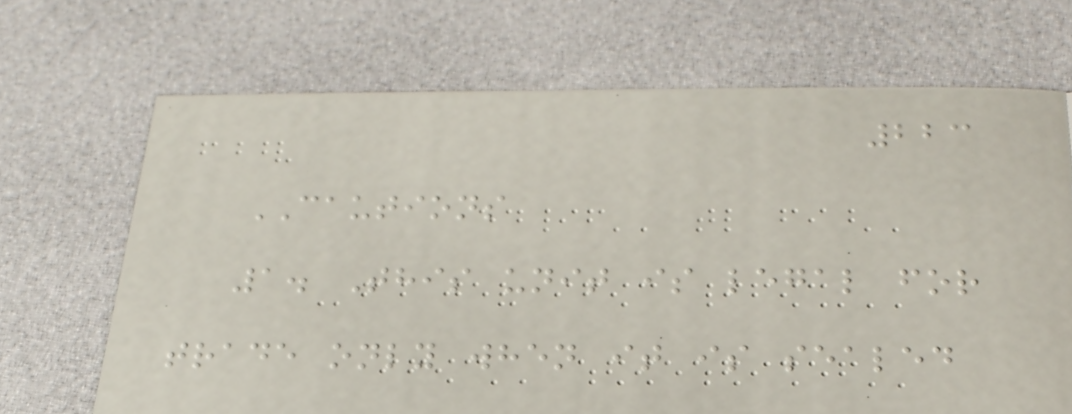223
CAUTIONS
1. This unit is legal for
trade only when it is sealed
